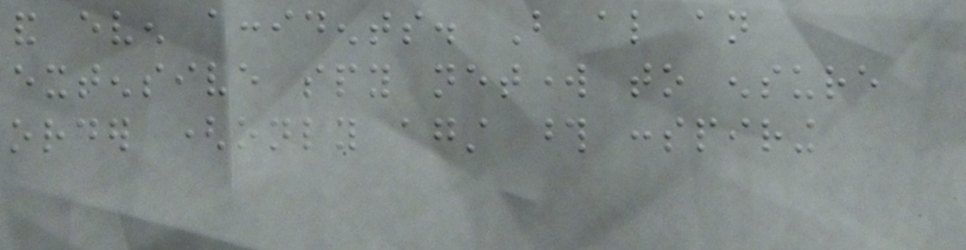and even accidents. But also an
extensive spy network to ensure
order (only against those conspiring
